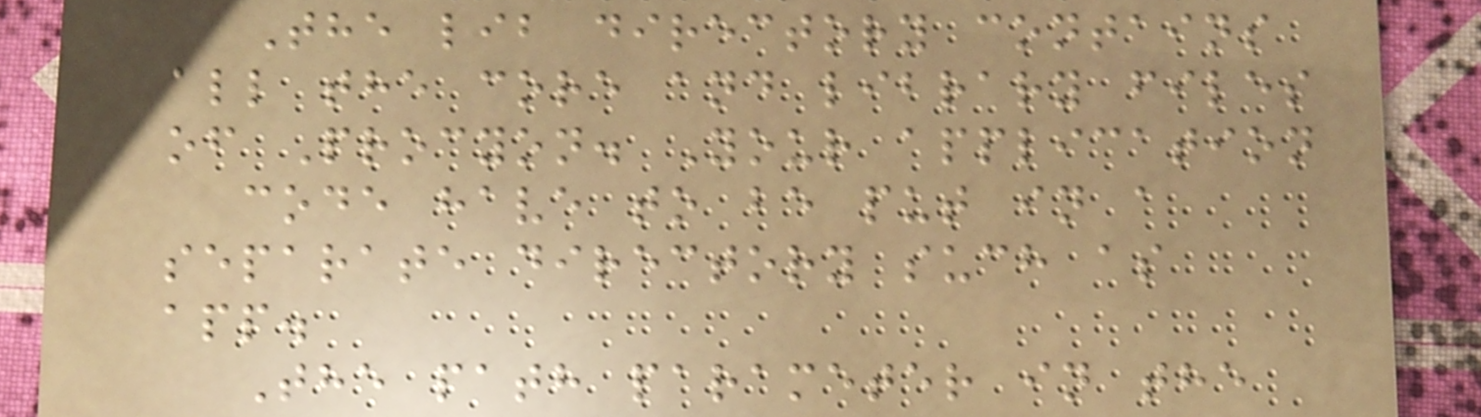The lib directory contains
all the core and library files
of Procyon. Your application
code have to be put in a
separate directory such as
app.
The path parameter in the
